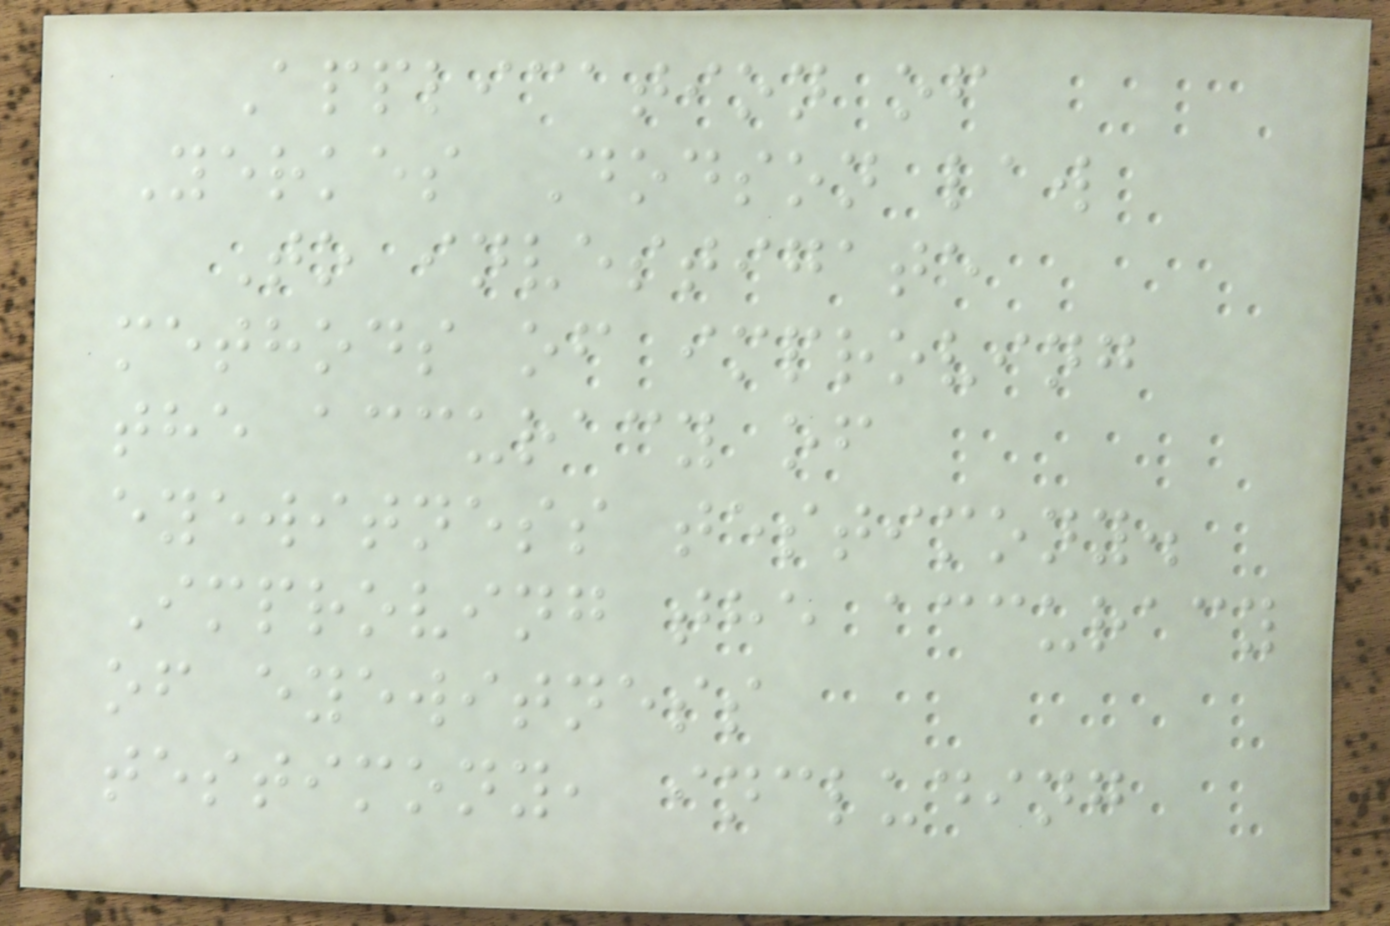Application of
Yerkes Dodson law
To investigate
methods of improving
the accuracy of
eyewitness testimony.
Improving the accuracy
of eyewitness
testimony, including
